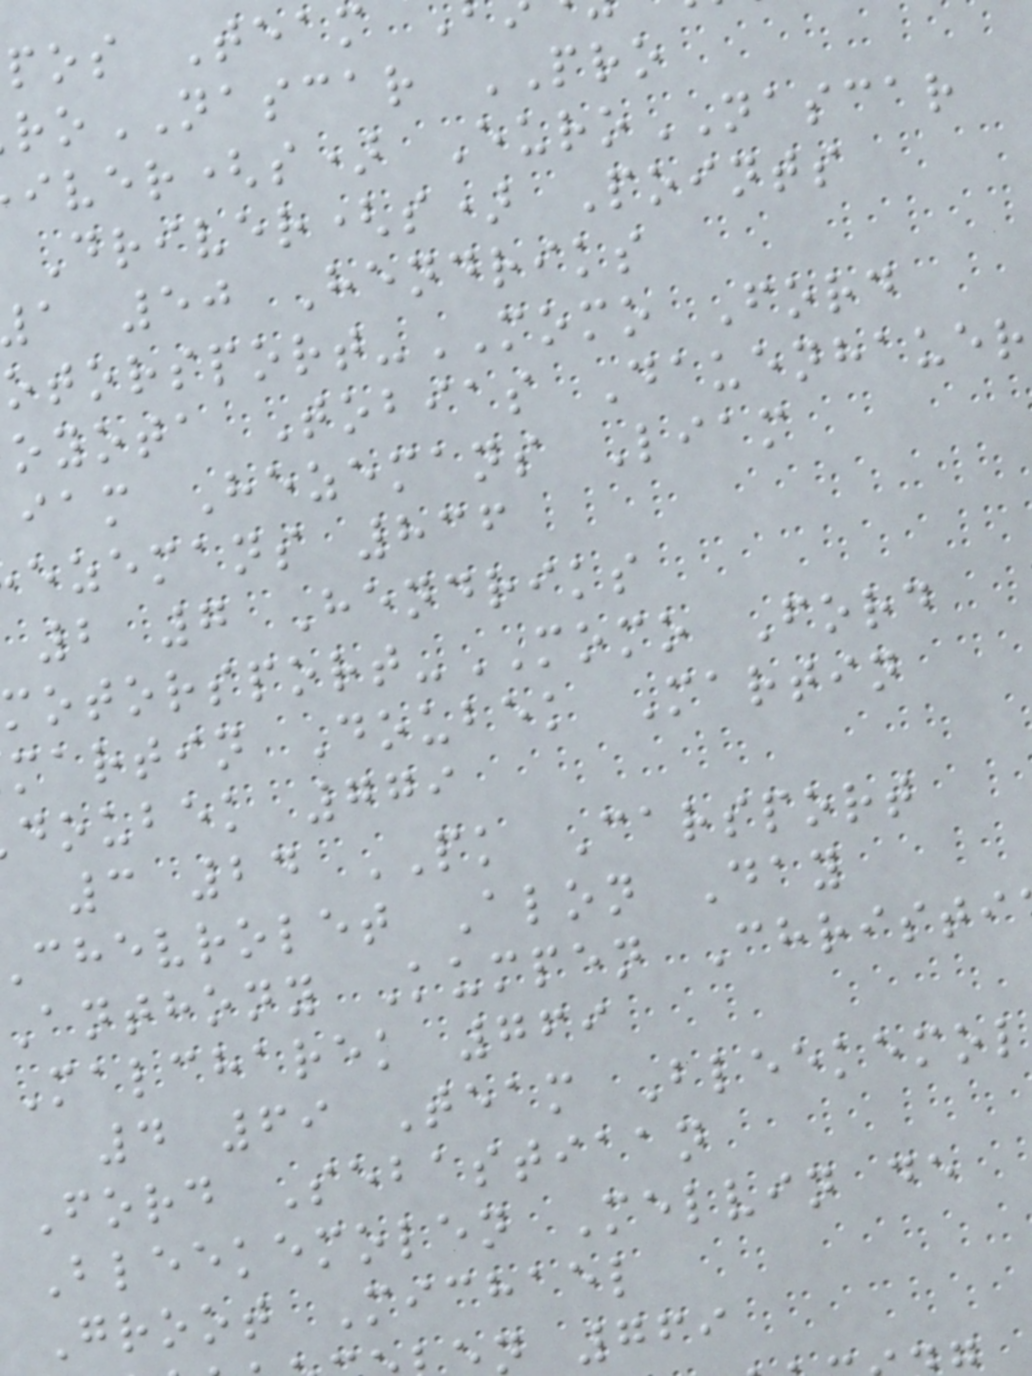pos Team
roNASCAR PRO
iver(s) EuroNASCAR
Driver(s) Points
a 50 Hendriks
otorsport-MOMO Ford
oyota Tobias Dauenhauer
iam Hezemans Liam
ezemans 836
2 7 Hendriks
otorsport-MOMO Ford
martin Doubek Martin
doubek 779
3 24 PK Carsport
chevrolet Alon Day
anthony Kumpen Christi
Malcharek 769
4 69 Team Bleekemol
Ford Sebastiaan
Bleekemolen Melvin de
Groot Michael
